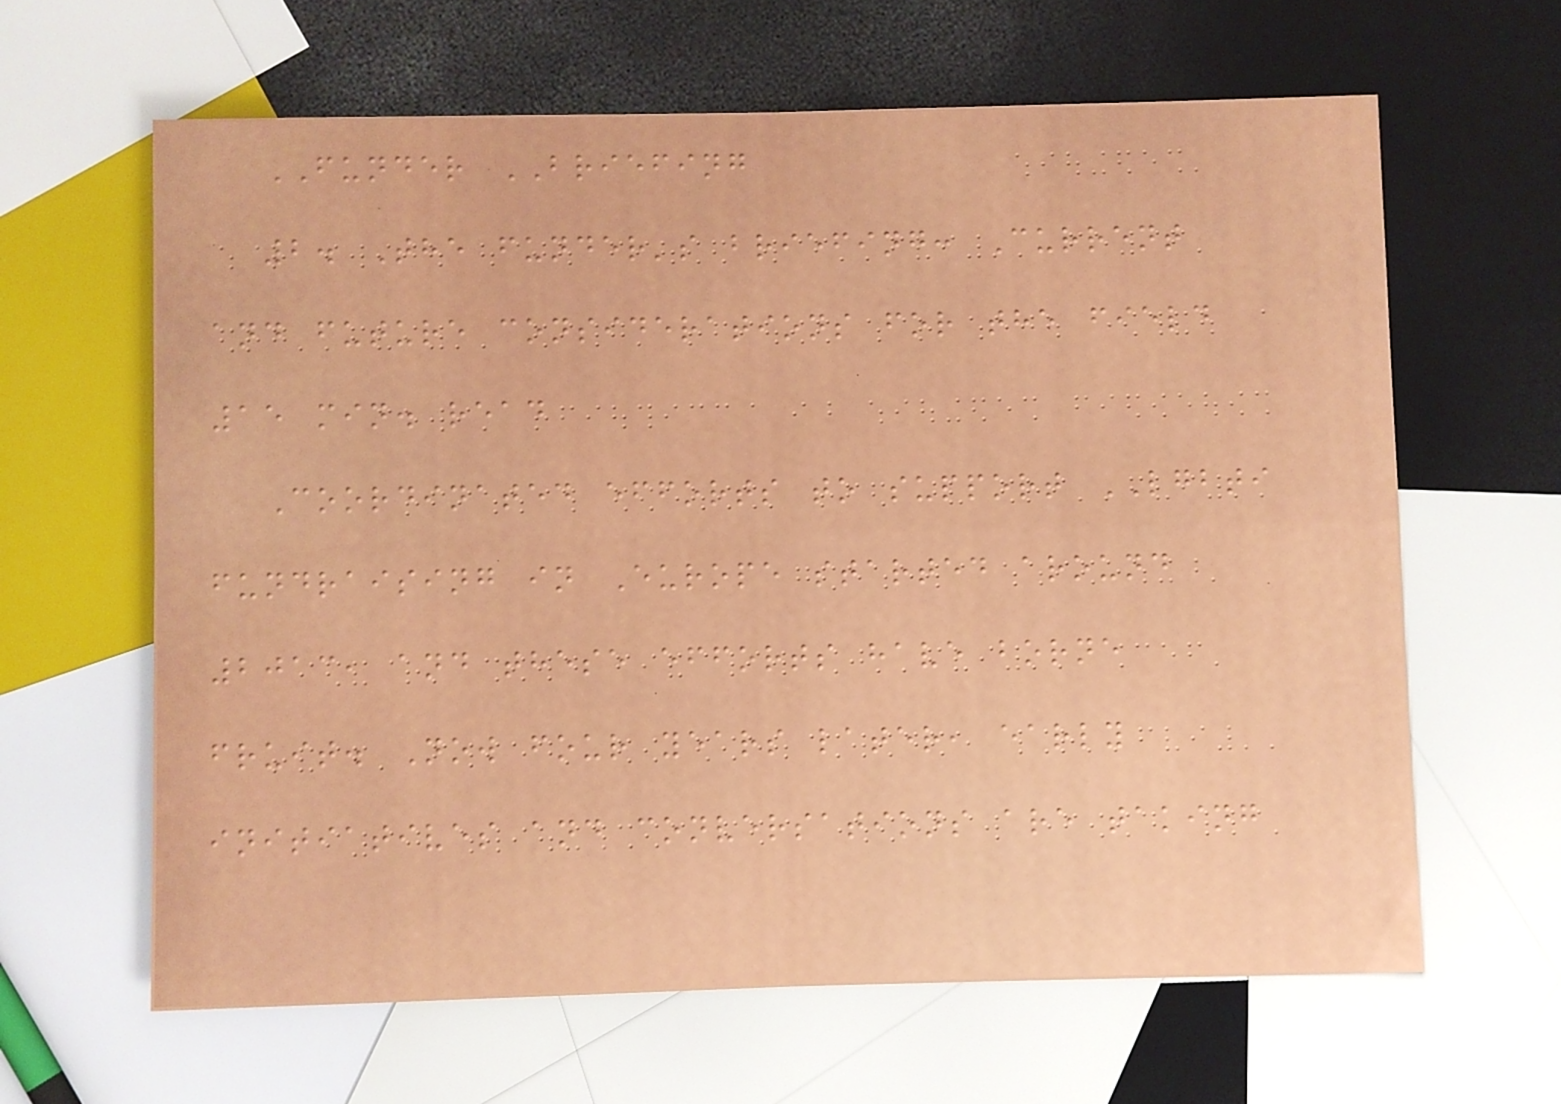FUNDER BRIEFING
2. The funder's briefing: Current
and future considerations for the field
15 min. read
Coordinated efforts to support LGBTI
fundraising in Europe started around
2013, and these efforts have borne
fruit. Now four years later, early
initiatives and conversations are taking
